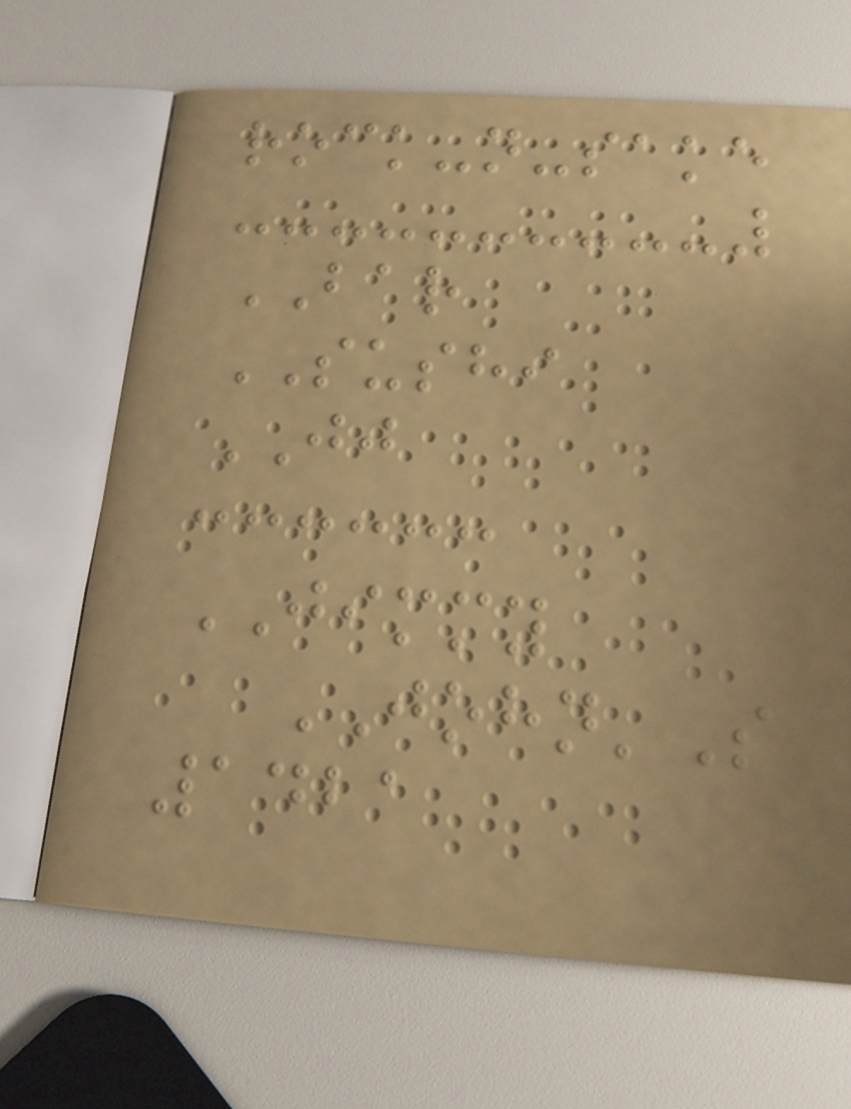rock-n-sake
BAR
SUSHI
JJ
JIMMY
JOHN'S
1421
